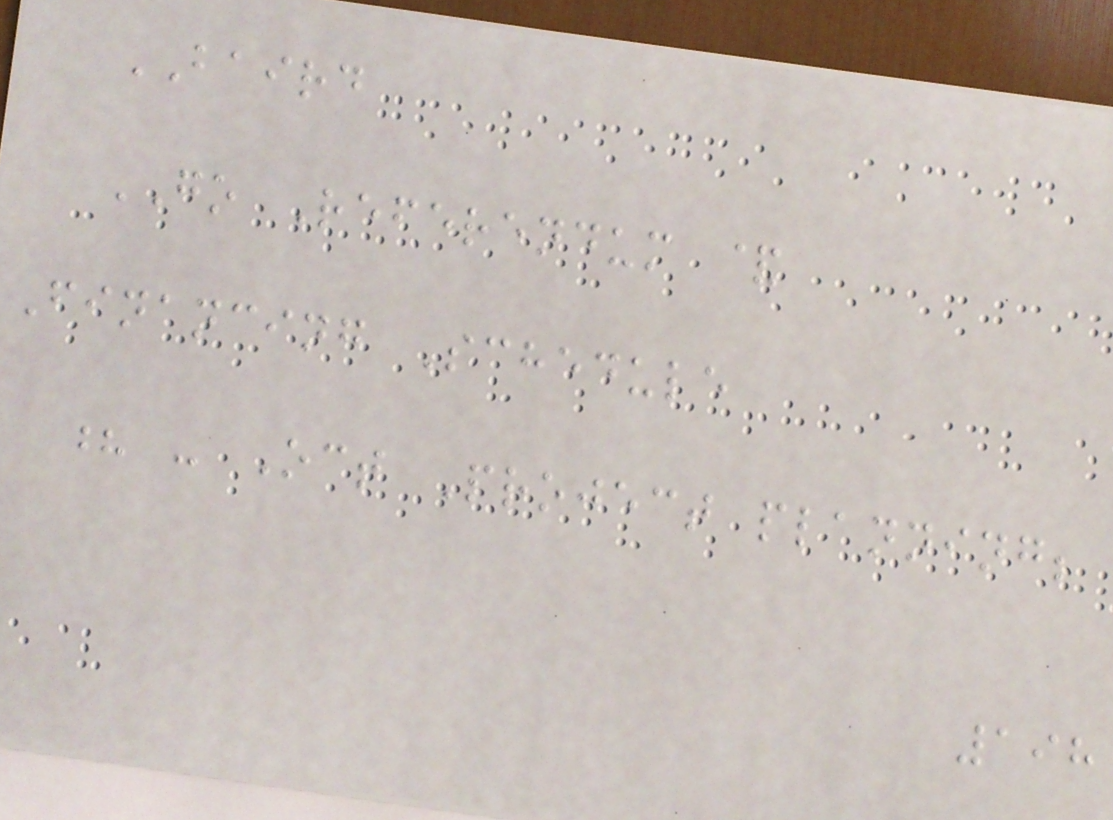BAIRD
GO Referendum &
Financing Schedule
? - Oct Project planning;
198
